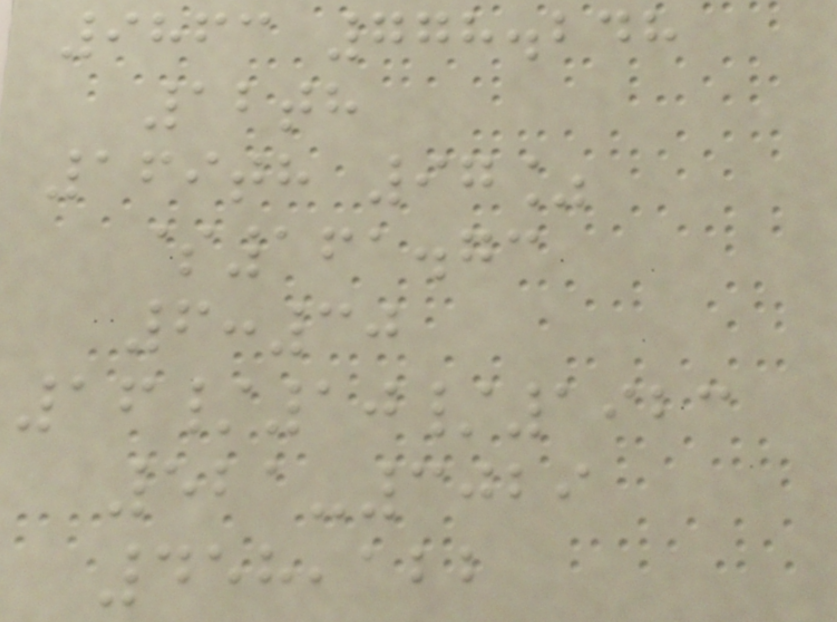9863 778.248
12th
169th 97%
$161.73
6:30
16/10/1923
521-3029
458,122
